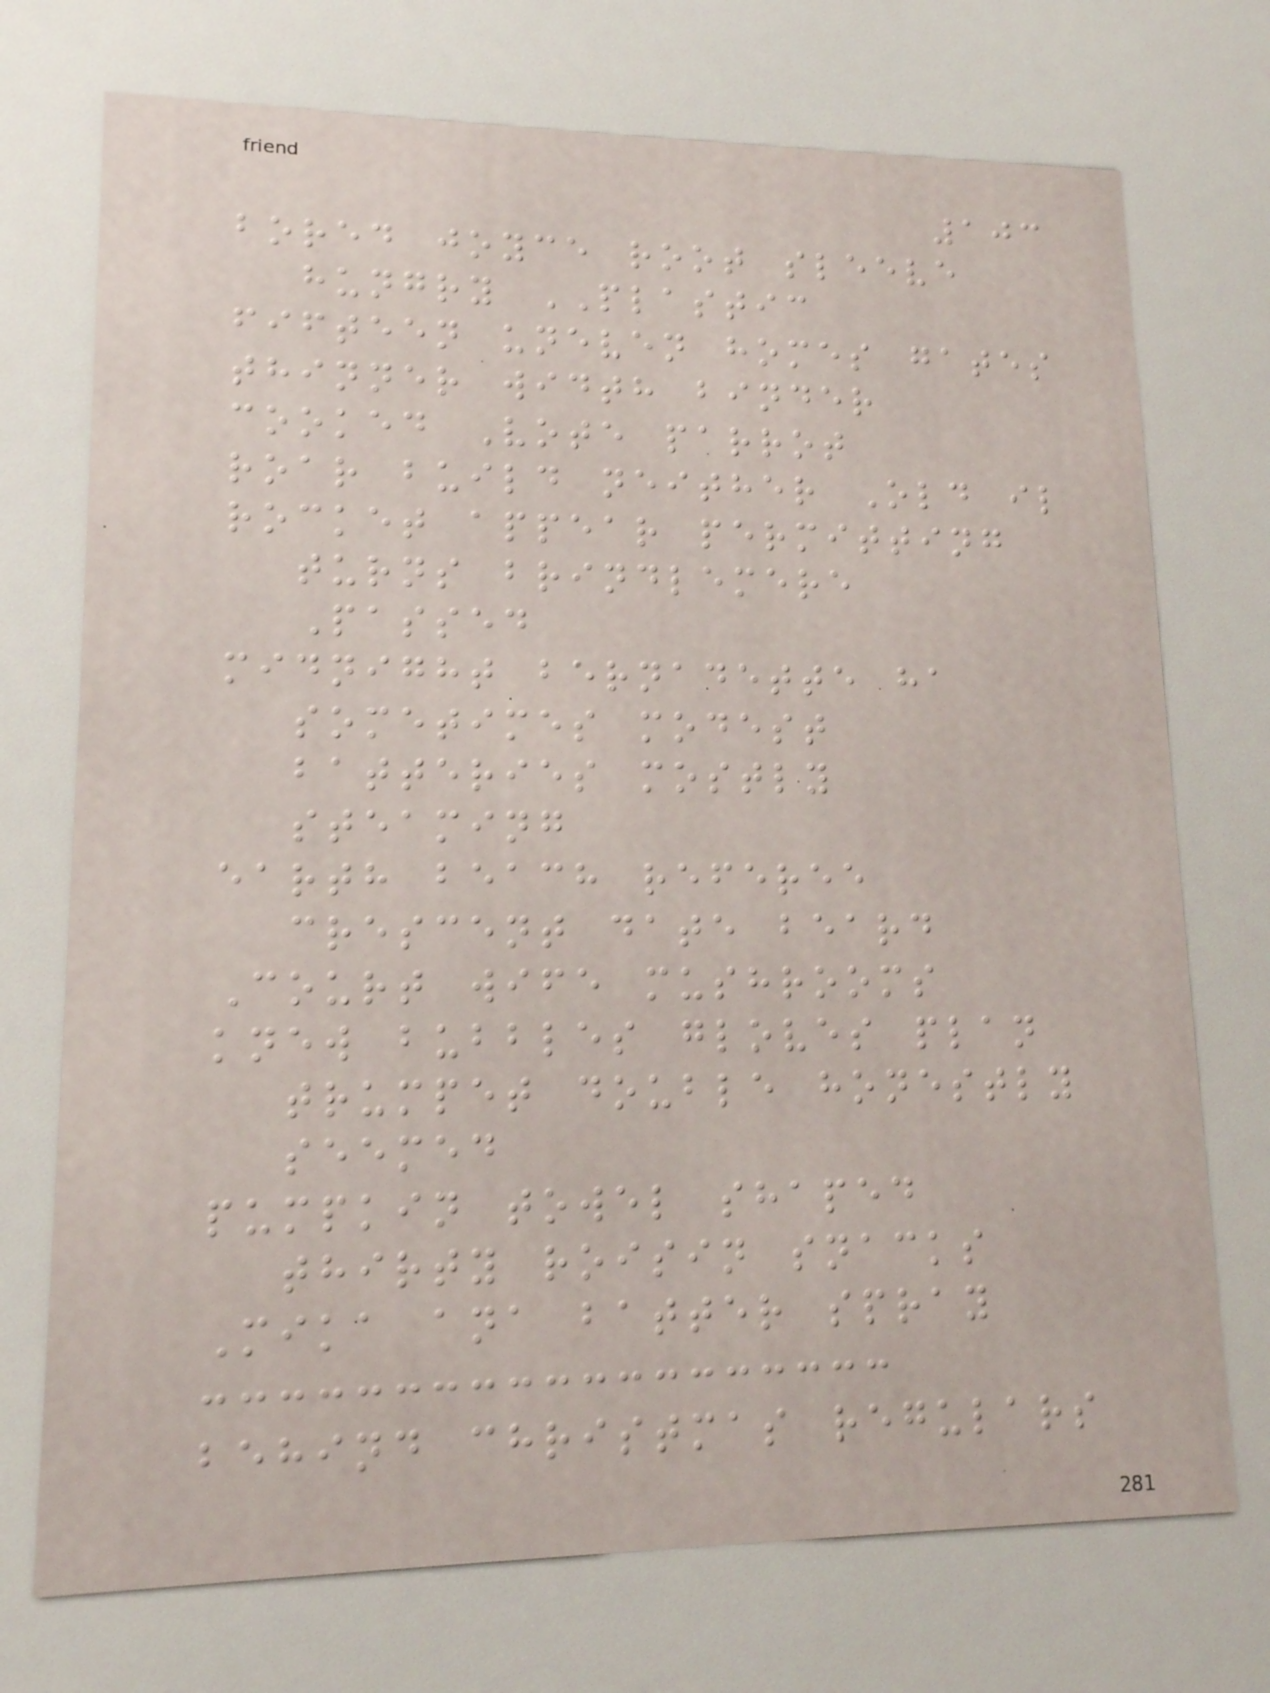103
bored joyce root sleeve
hungry PLASTIC
fifteen uneven homes gates
thinner width binder
cooked Vote parrot
roar build neither Old il
rocket appear permitting
turns brindlemere
Passed
midnight bernadette ha
sometimes modest
batteries mostly
steaming
earth beach referee
crescent date beard
Court wife mushrooms
knew bubbles gloves plan
trumpet double honestly
seemed
pumpkin towel shaped
thirty roisin snacks
Mika ana batter spray
behind christmas regulars
